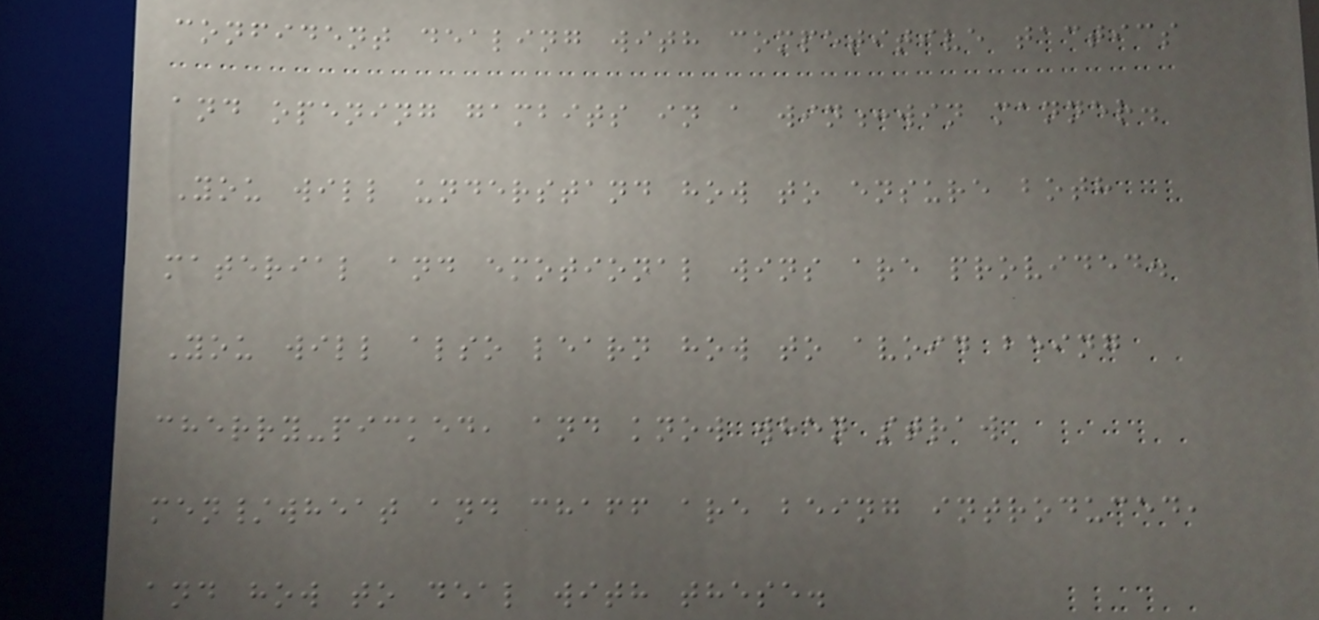confident dealing with competitive tactics
and opening gambits in a win:win manner.
You will understand how to ensure both
material and emotional wins are provided.
You will also learn how to avoid being
cherry-picked, and know when straw
men/wheat and chaff are being introduced,
and how to deal with these.
